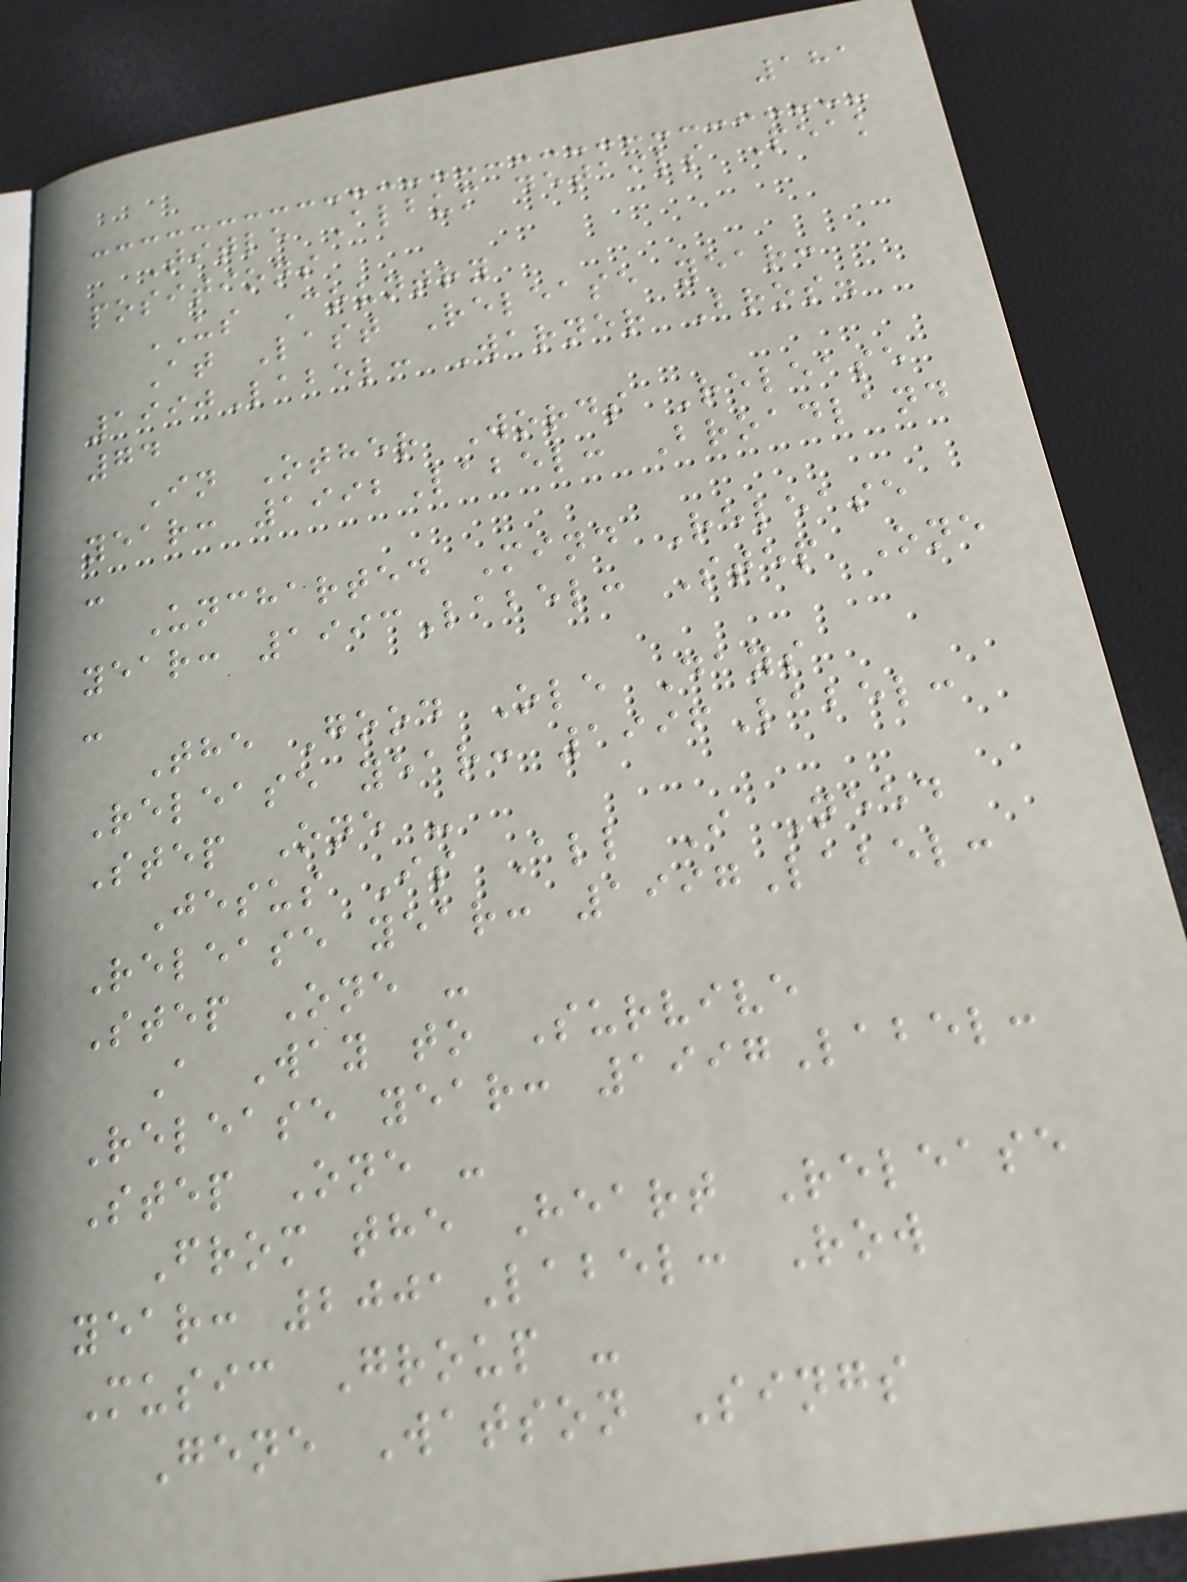181
Title Album details Peak
positions
US Country
At Last Release year:
1990Label: Warner Bros.
74
In Other Words Release
year: 1992Label: Broadland
-
Uncharted Mind Release
year: 1993Label: Step One
-
The Good Ole Days
Release year: 1996Label:
Step One -
Jesus Is All I Need
Release year: 1997Label:
Step One -
A Way to Survive
Release year: 1997Label:
Step One -
From the Heart Release
year: 2001Label: Row
Music Group -
Gene Watson Sings
